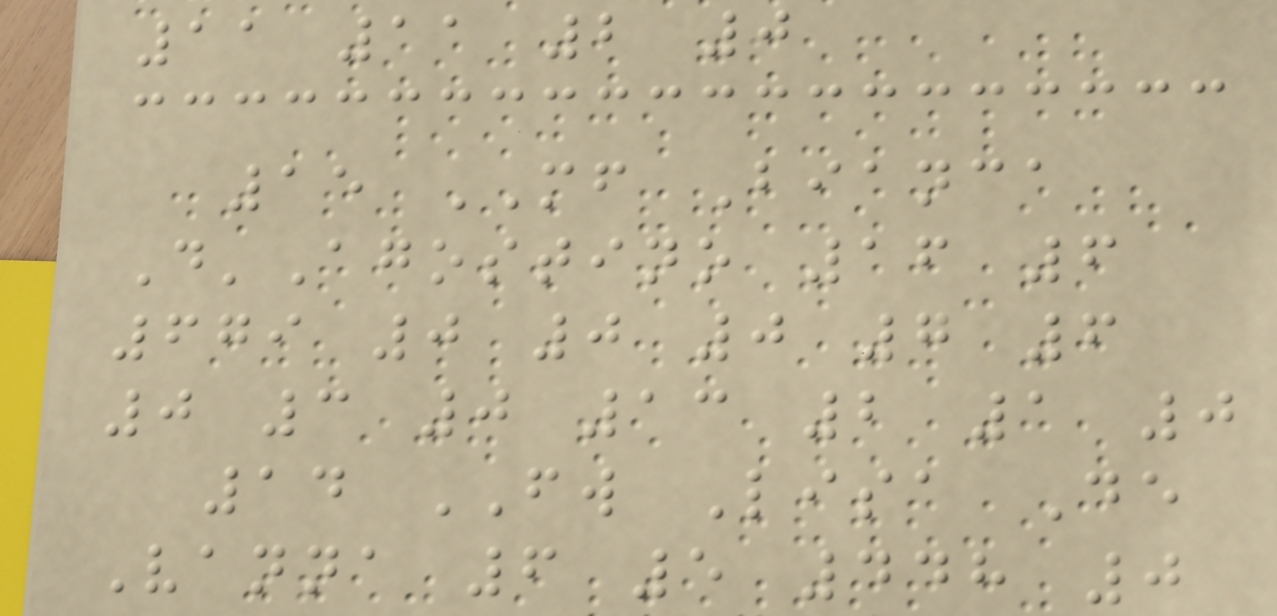11 11 2 0
15 MF Bianca
D'Agostino 16 6
679 0 0 0 7 6
0 3 0 13 2 1 0
14 FW Lisa De
Vanna 6 5 448 0
